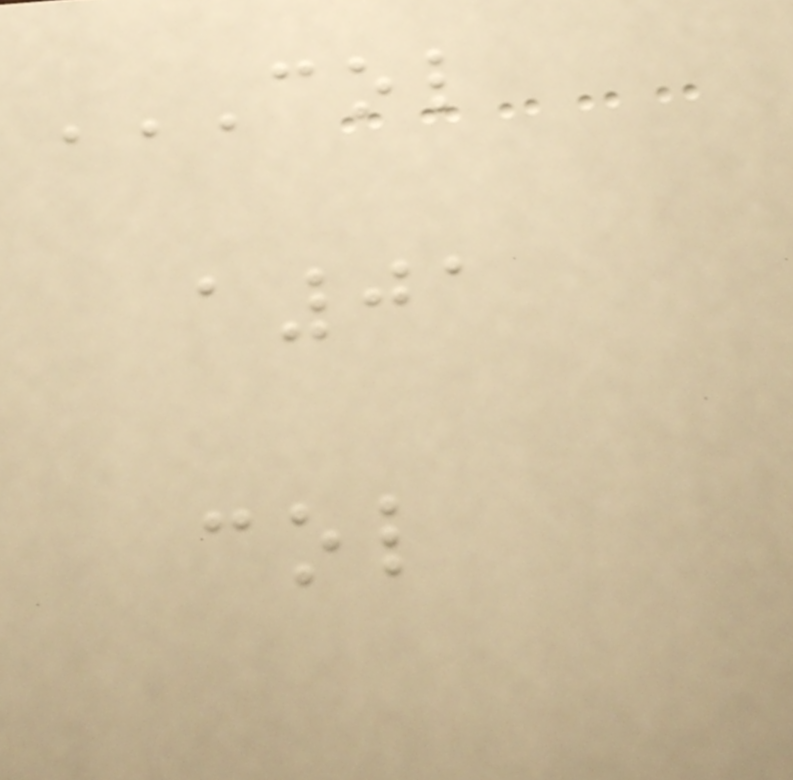COL
A01
COL
